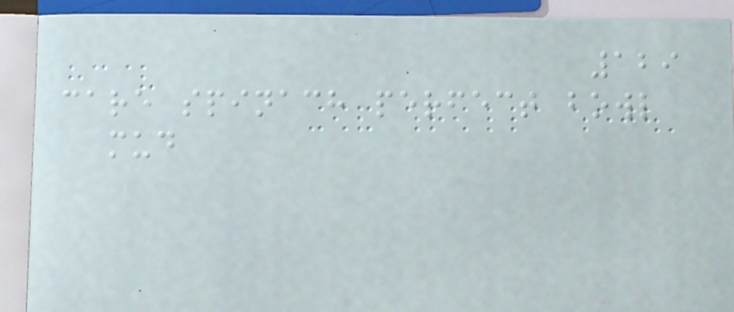129
care spinach perfect bowl
mud
